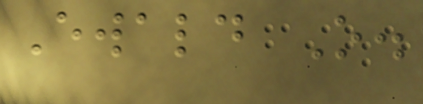Ewald O.
